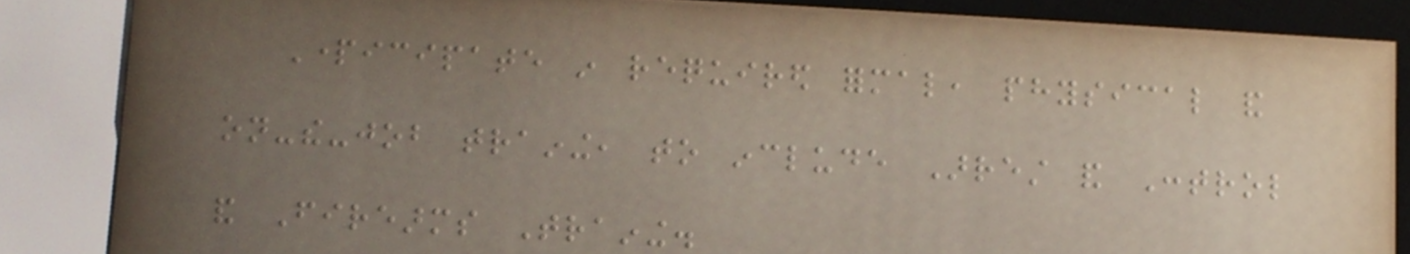Participate in required formal, physical and
on-the-job training, to include Arrest and Control
and Firearms Training.
